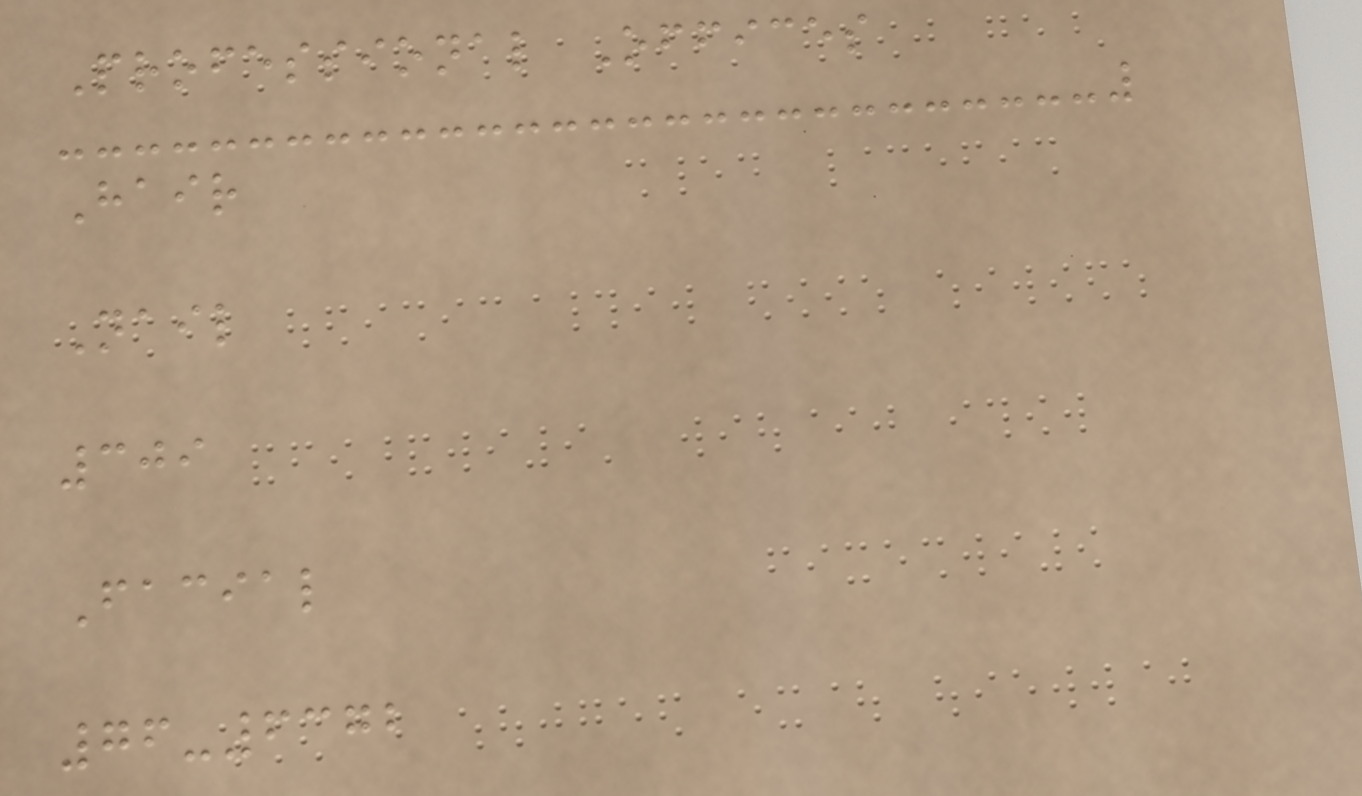Professional Offices
Hair
Nail
309
Facial
76-6372
